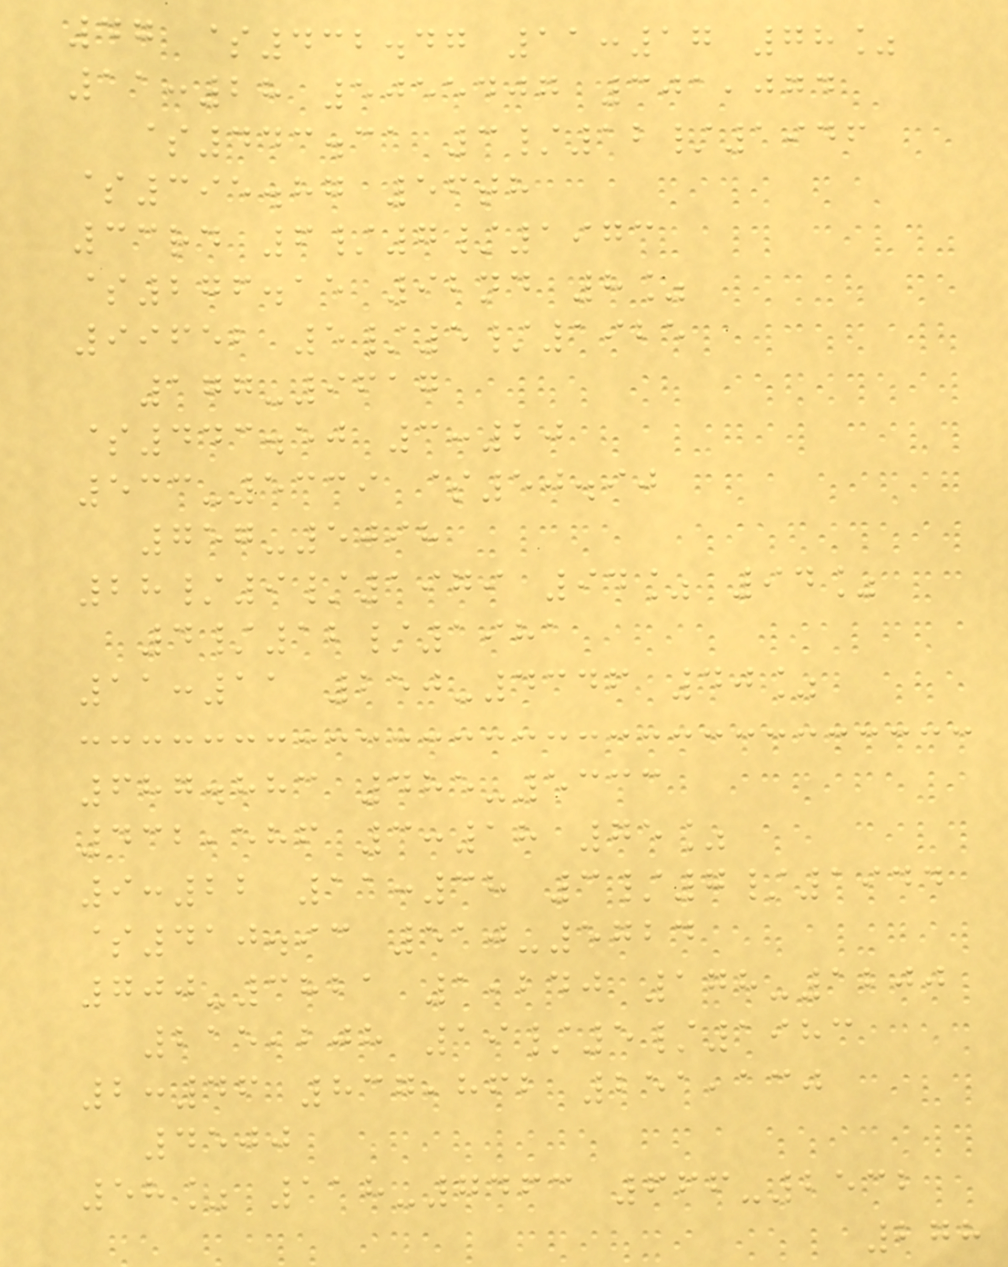47 $432.47 11:17 78%
11:28 5055407 301,074
$443.31 3/12/1946
$395.87 56th
33rd 6/7/1973
$276.15 92nd 8%
99652 5/5/1925
177-9617
$443.50 3:20
533-5339 $50.90
757-5098
28/9/1979 94% 94%
4/12/1981
11:11 250-4346 40%
687.883 485-5333
432,586 3:18 75%
9:22 11:38 3/7/1944
$410.93 510-5724
700-3821 1,240 178-1200
215,208 19/5/1983
2:46 837,862 251,130
4500
58% 118-7463 666-2532
278
